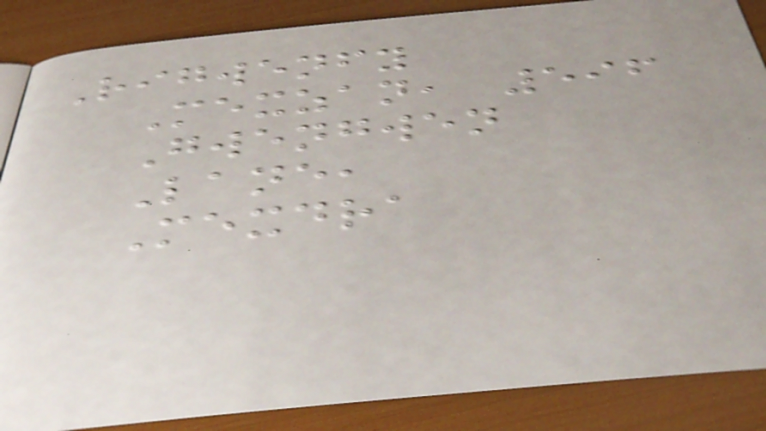Rigwenfy
Mexzan, 596
Gwengwen
Lane,
Mexdra
